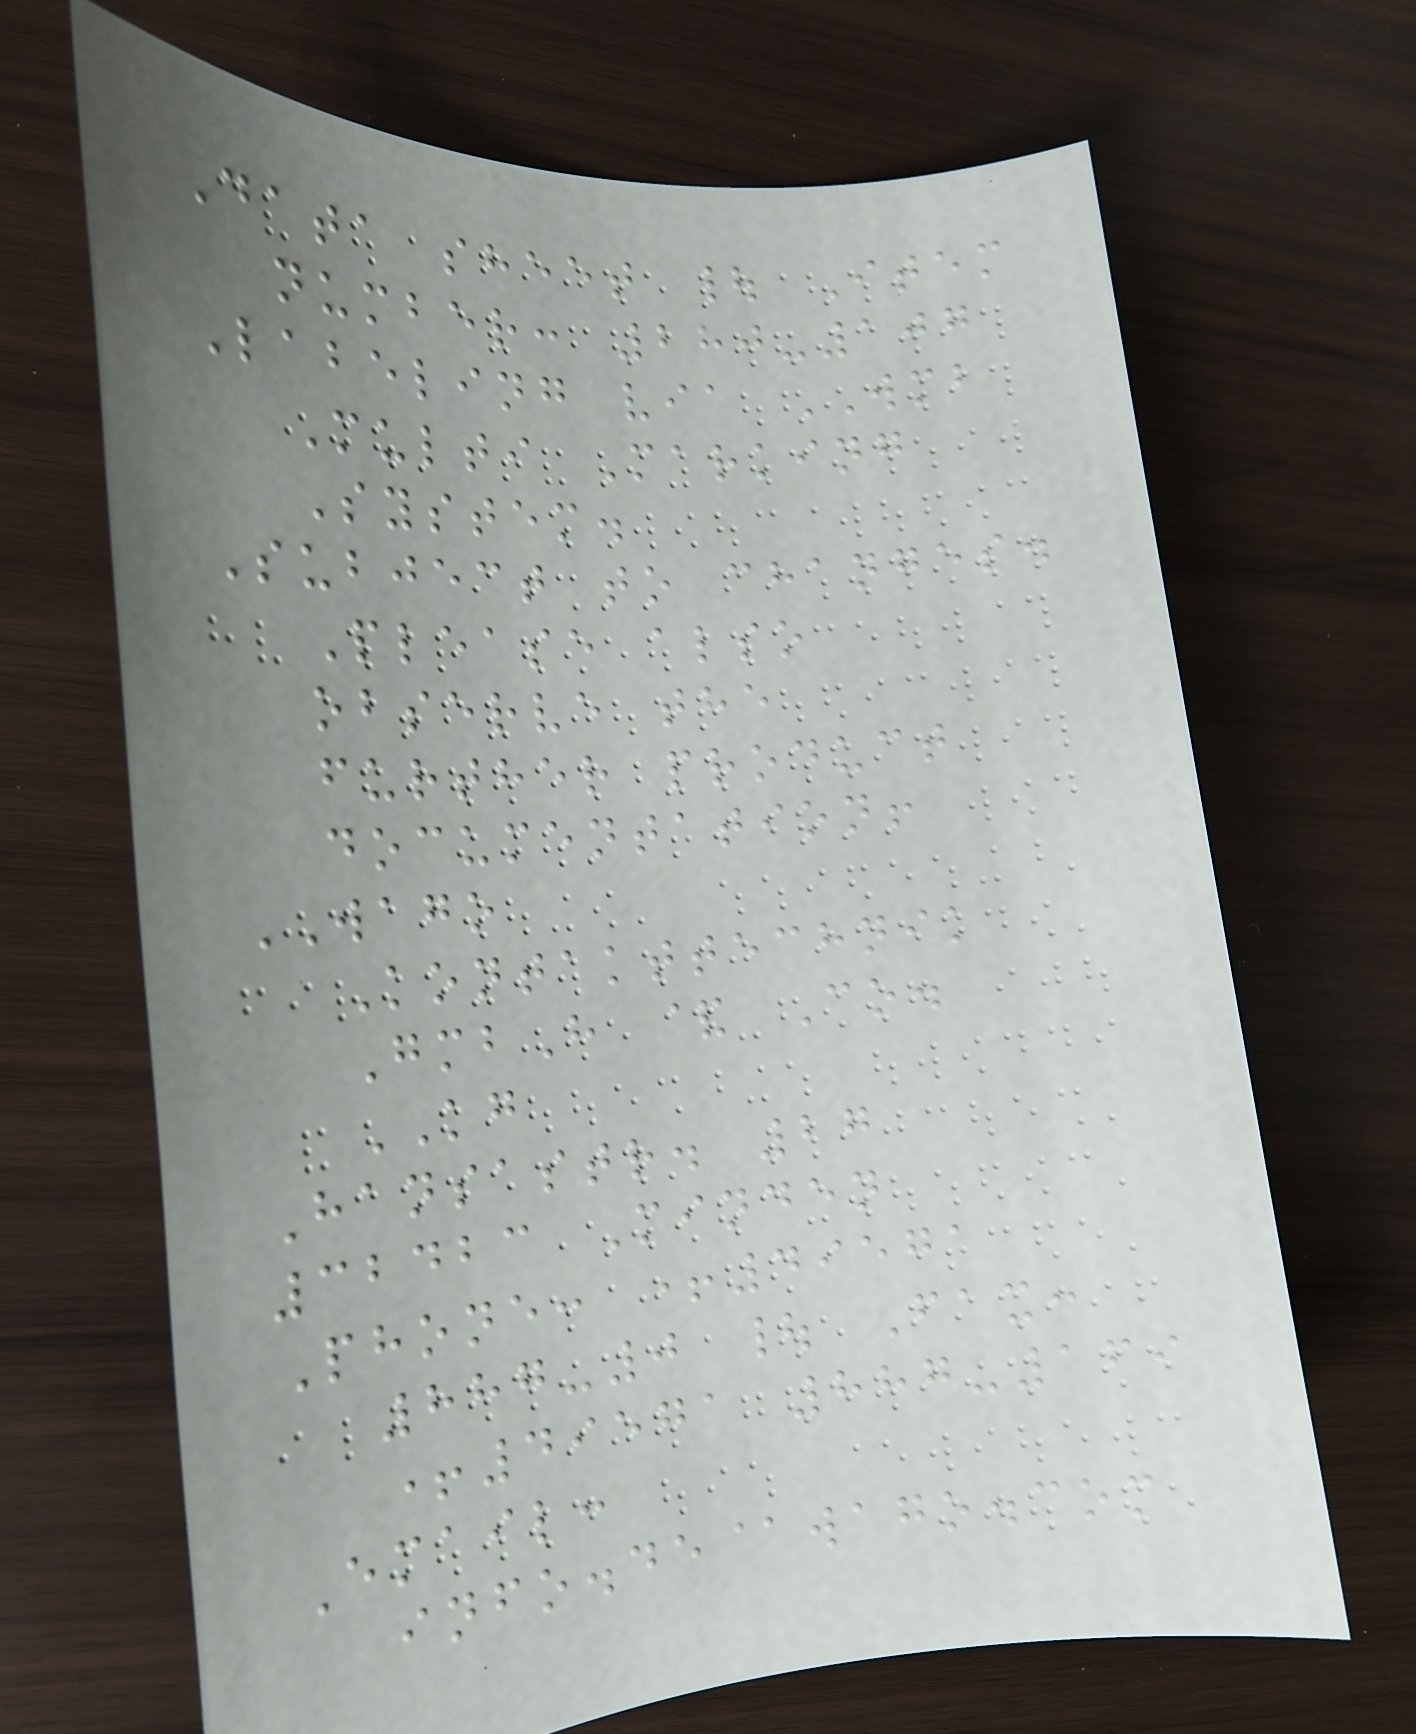Data sheet | Item
number: 280-107
Labeling via WMB
Multi Marking
System.
Subject to changes.
Please also
observe the
further product
documentation!
WAGO
Kontakttechnik
GmbH & Co.
KG
Hansastr. 27
32423 Minden
Phone: +49571
887-0 | Fax:
+49571 887-169
Email:
info.de@wago.com
